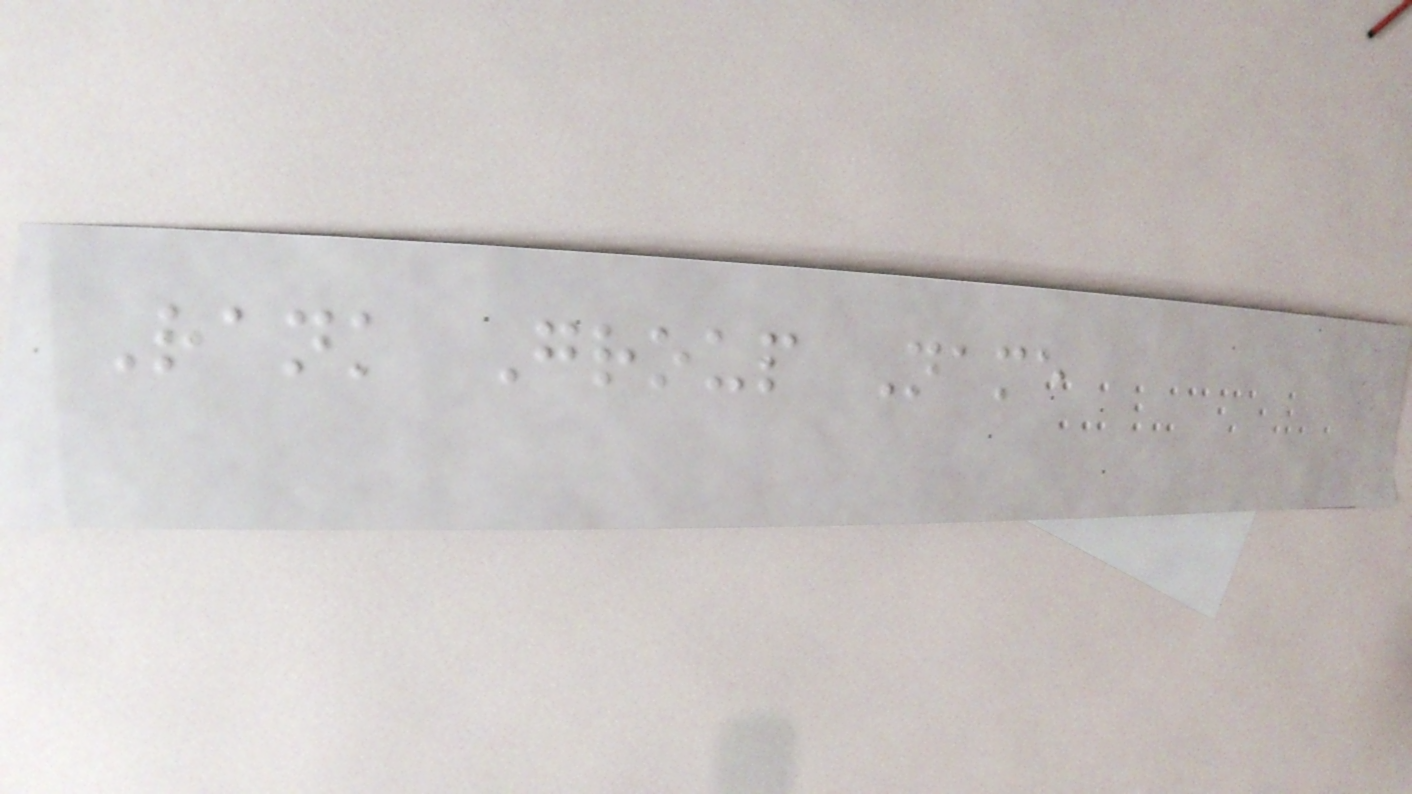Rank Group Name
